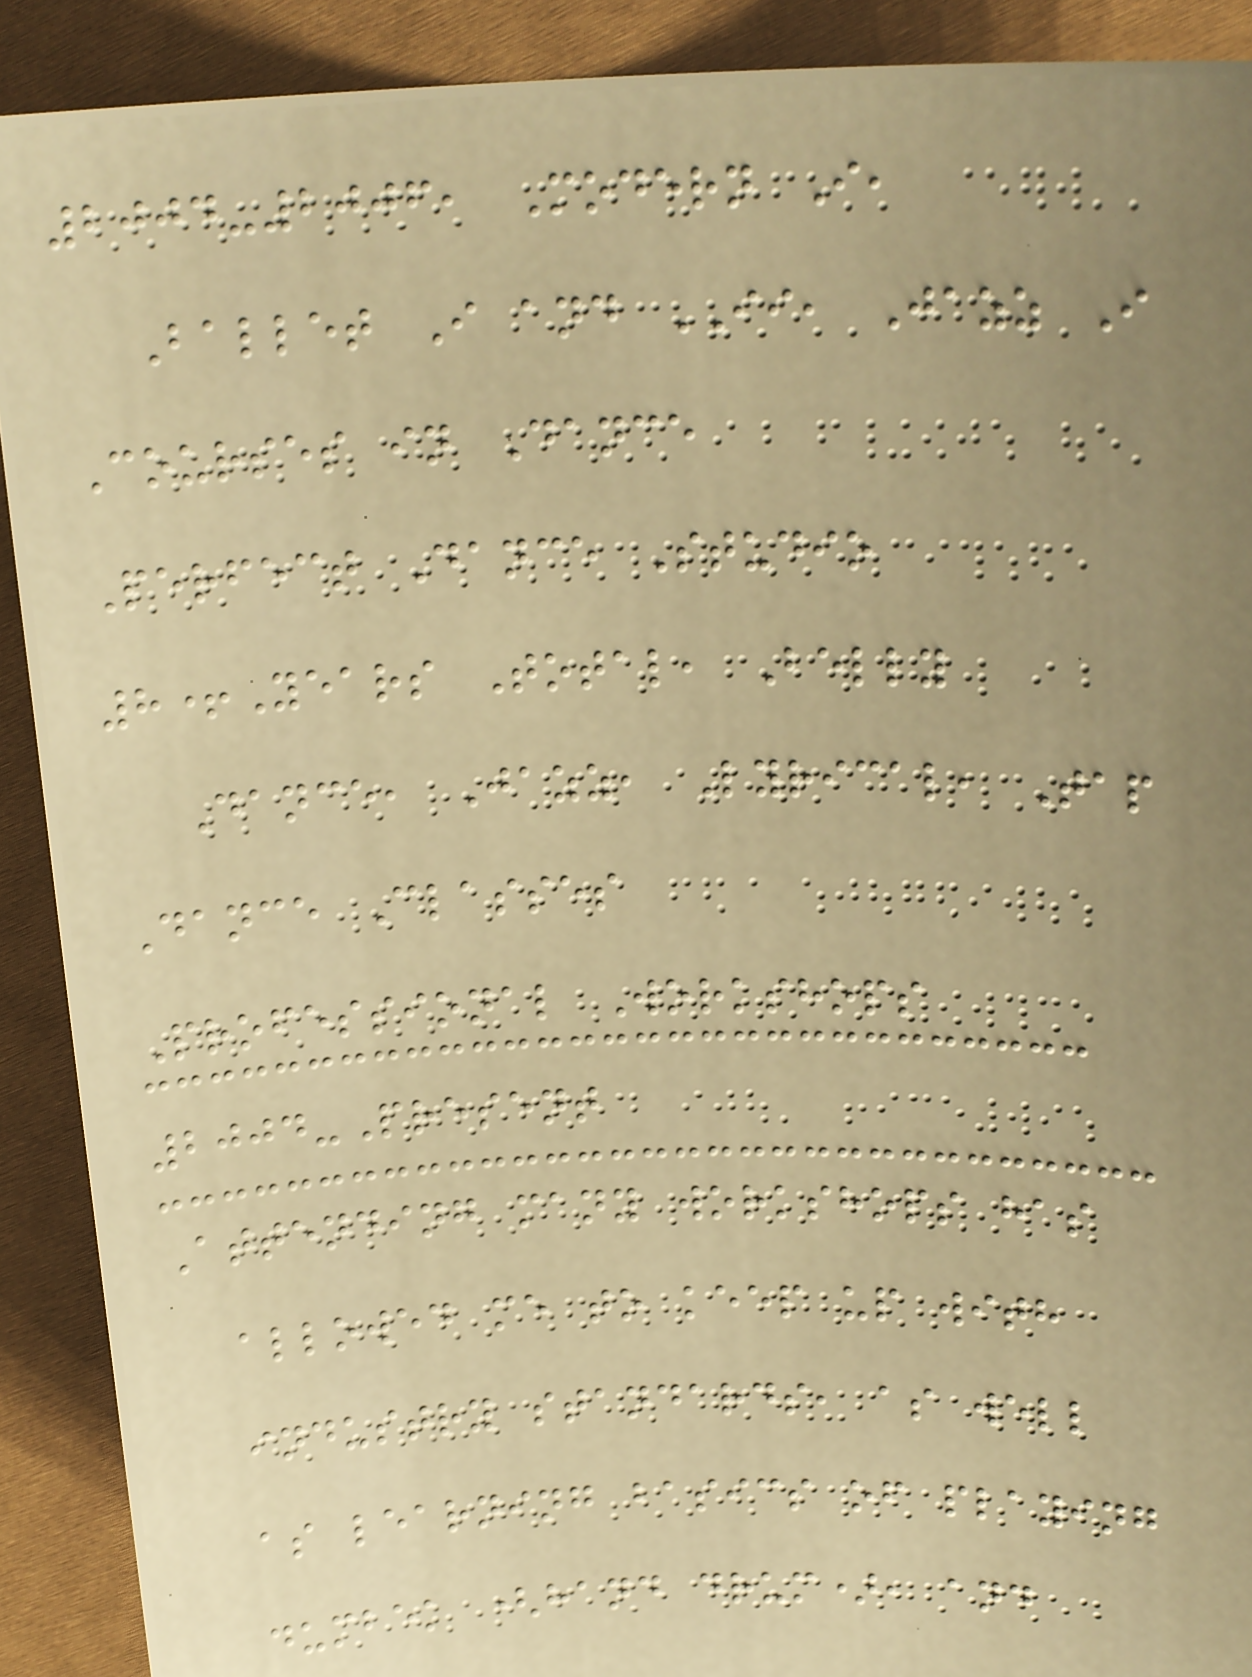2004-2006, Modern I,
Ballet I and II, Jazz I
Courses in Dance
Perfect Dance Studio
8+Years Total, Belly
Dance, Jazz, Lyrical, Tap
Dance Classes
Professional Workshops
2004-Present
Attending many workshops has
allowed me to keep up with
industry standards, as well
as learning basics of playing
dumbek (hand drum), and
